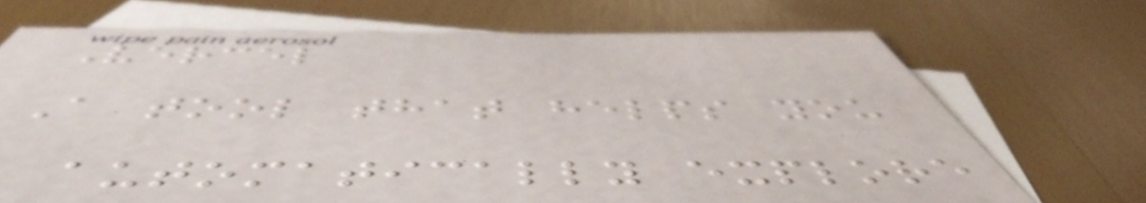Vercel
A tool that helps you
automatically explore
